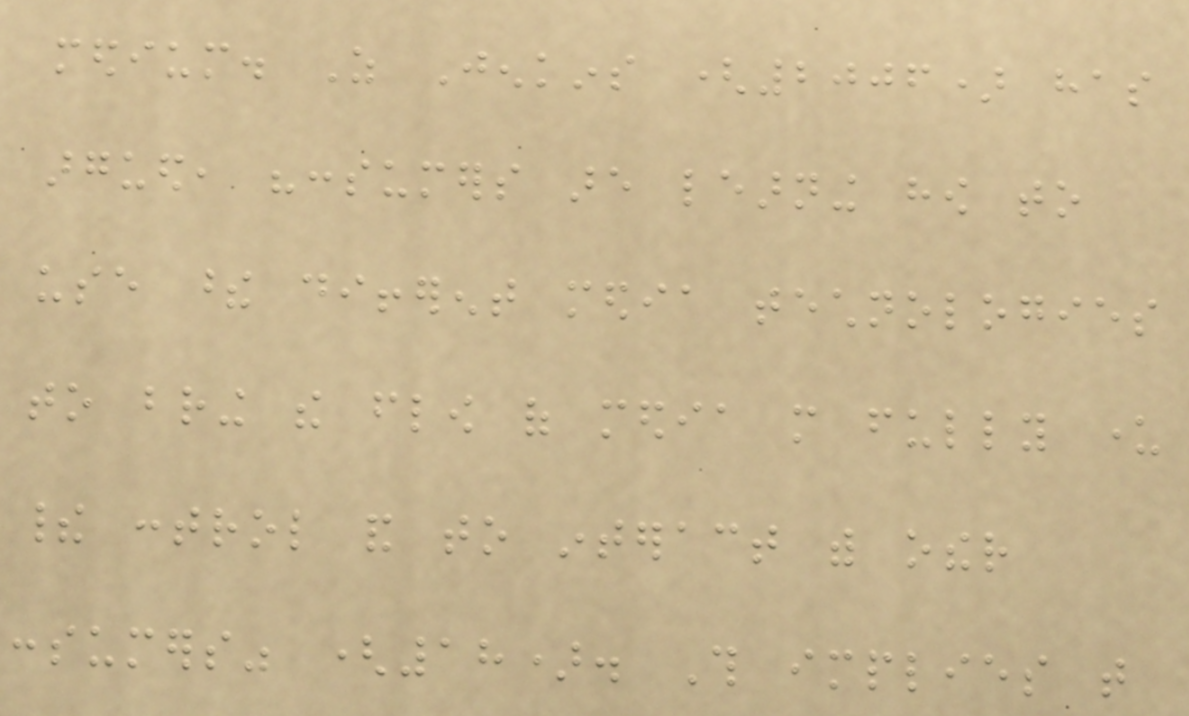medium. As Jenkins (2006) has
argued, "consumers are learning how to
use these different media technologies
to bring the flow of media more fully under
their control and to interact with other
consumers" (18). This implies that
